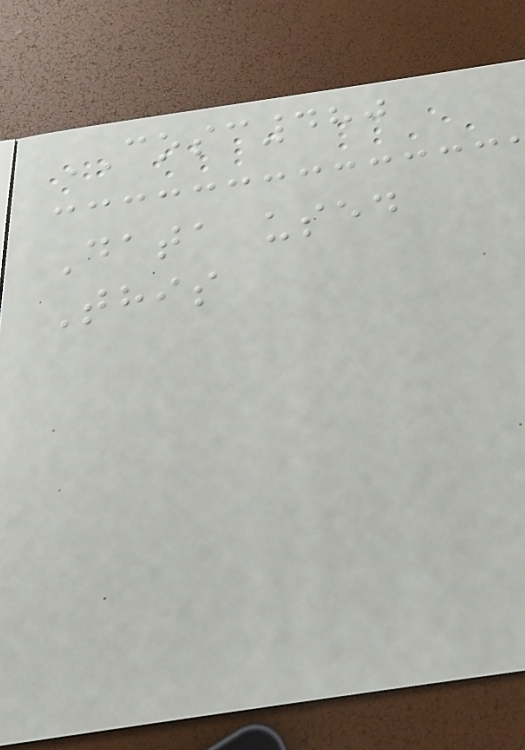COSC480
Data used
This
